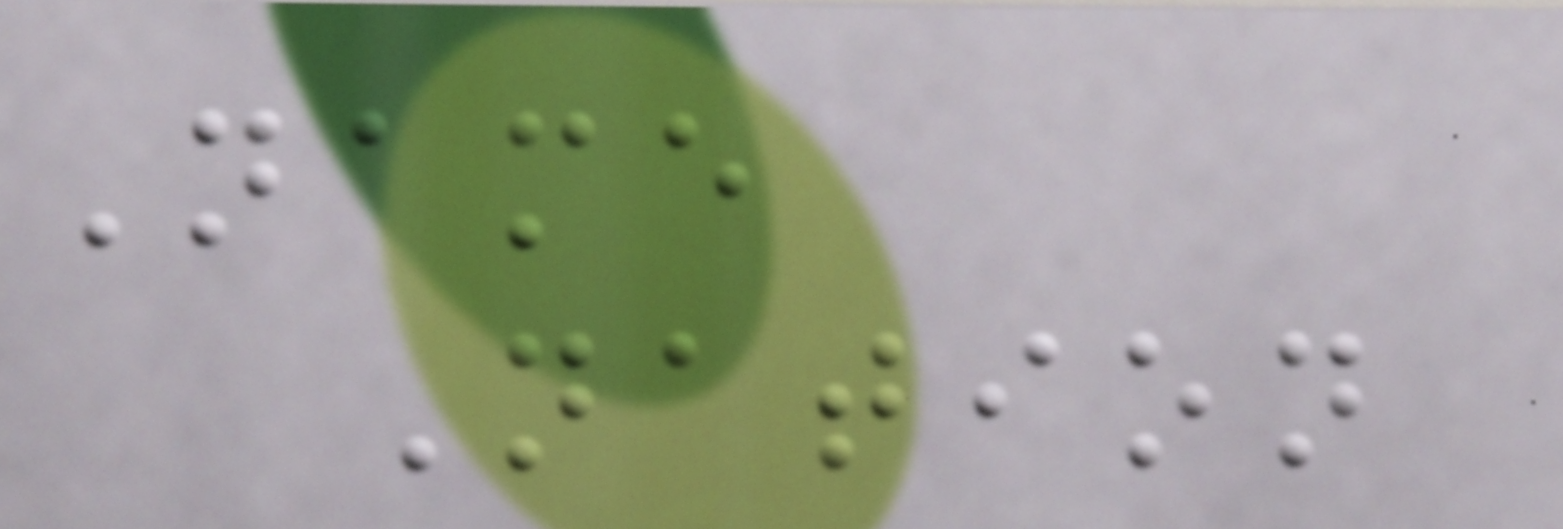Name
Nation
